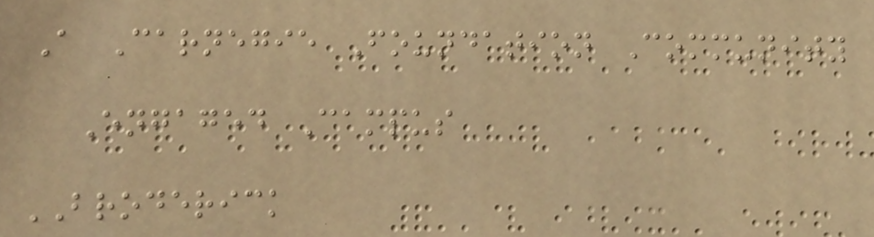A Carnegie Foundation Community
Engaged Campus
BRODERICK
